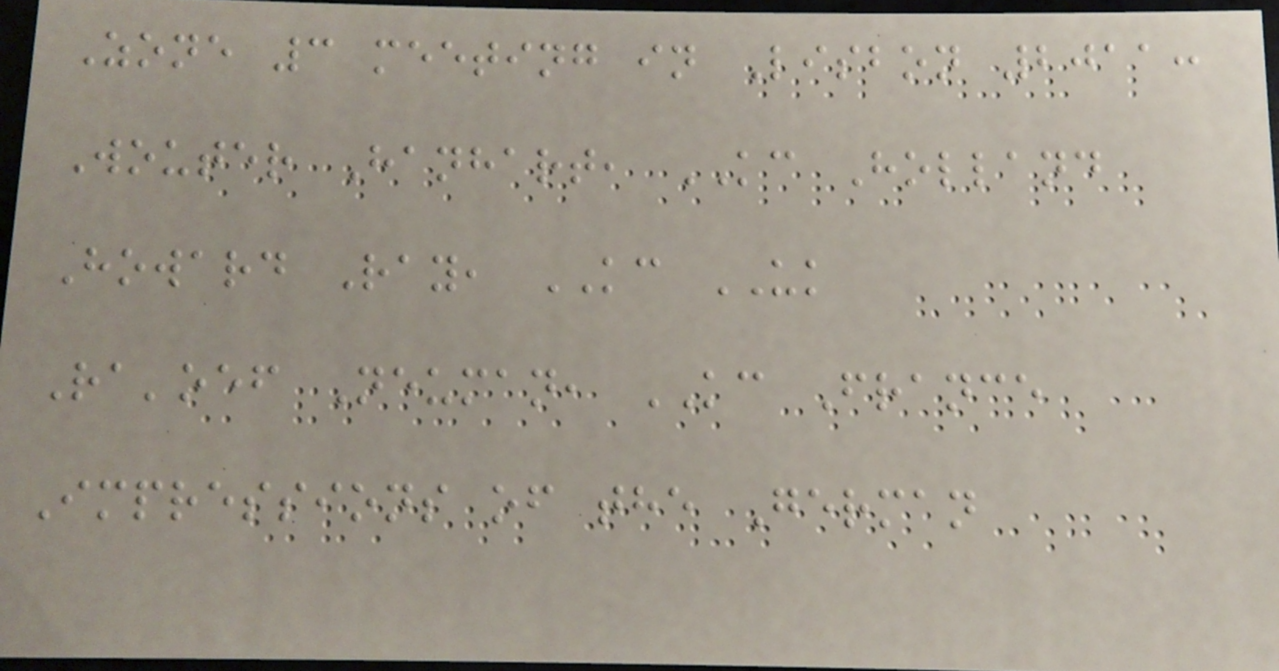Zone 3 meeting in Lisbon 2011:
Wouter Hanhart, KC Holland
Howard Ray, KC UK
Ra'oef Neuman, KC France
Impressions of the German
